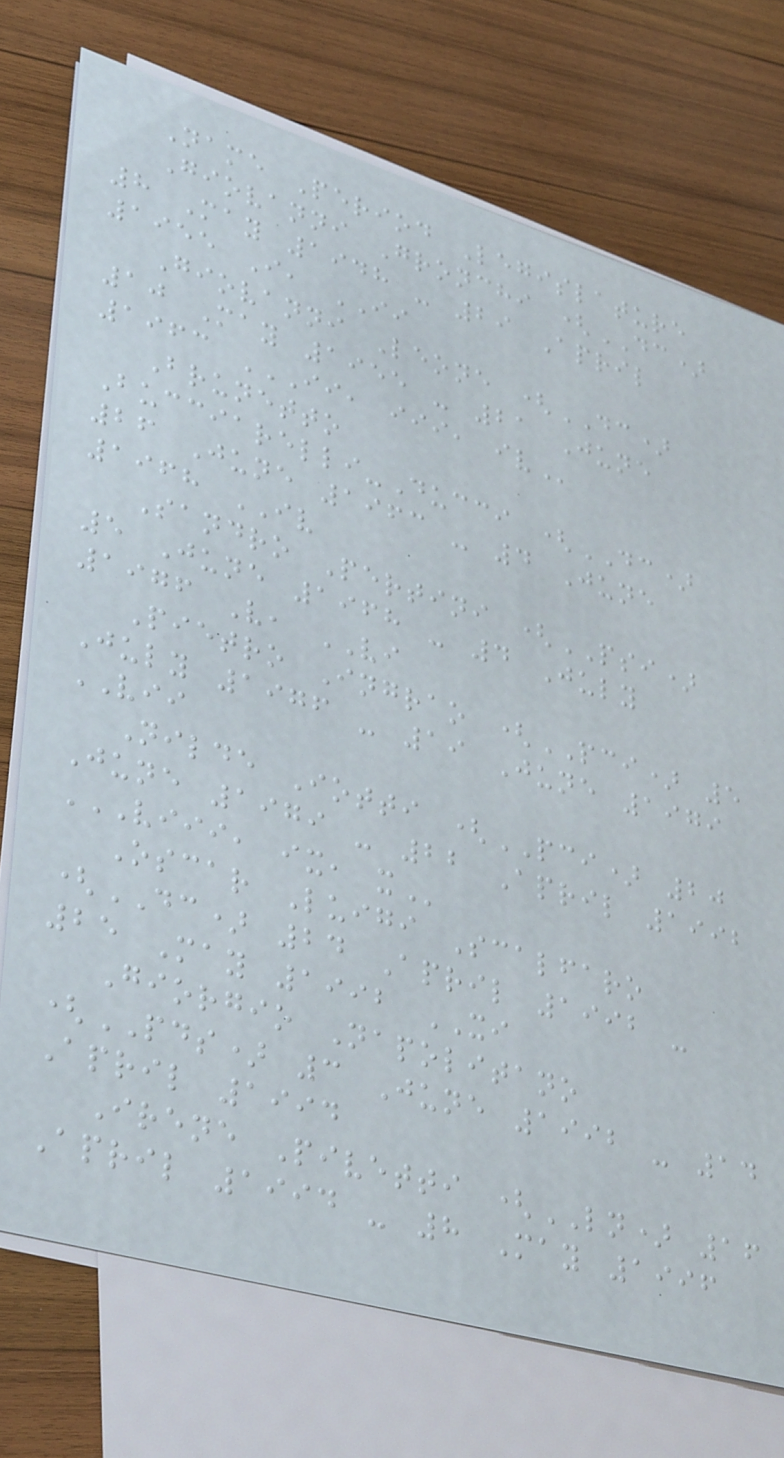Name Period Legislature
Giovanni Gronchi (DC)
8 May 1948 - 29 April
1955 I, II
Giovanni Leone (DC)
10 May 1955 - 21 June
1963 II, III, IV
Brunetto
Bucciarelli-Ducci (DC)
26 June 1963 - 4 June
1968 IV
Sandro Pertini (PSI)
5 June 1968 - 4 July
1976 V, VI
Pietro Ingrao (PCI) 5
July 1976 - 19 June 1979
VII
Nilde Iotti (PCI) 20
June 1979 - 22 April 1992
VIII, IX, X
Oscar Luigi Scalfaro
(DC) 24 April 1992 -
25 May 1992 XI
Giorgio Napolitano
(PDS) 3 June 1992 - 14
April 1994
Irene Pivetti (LN) 16
April 1994 - 8 May 1996
